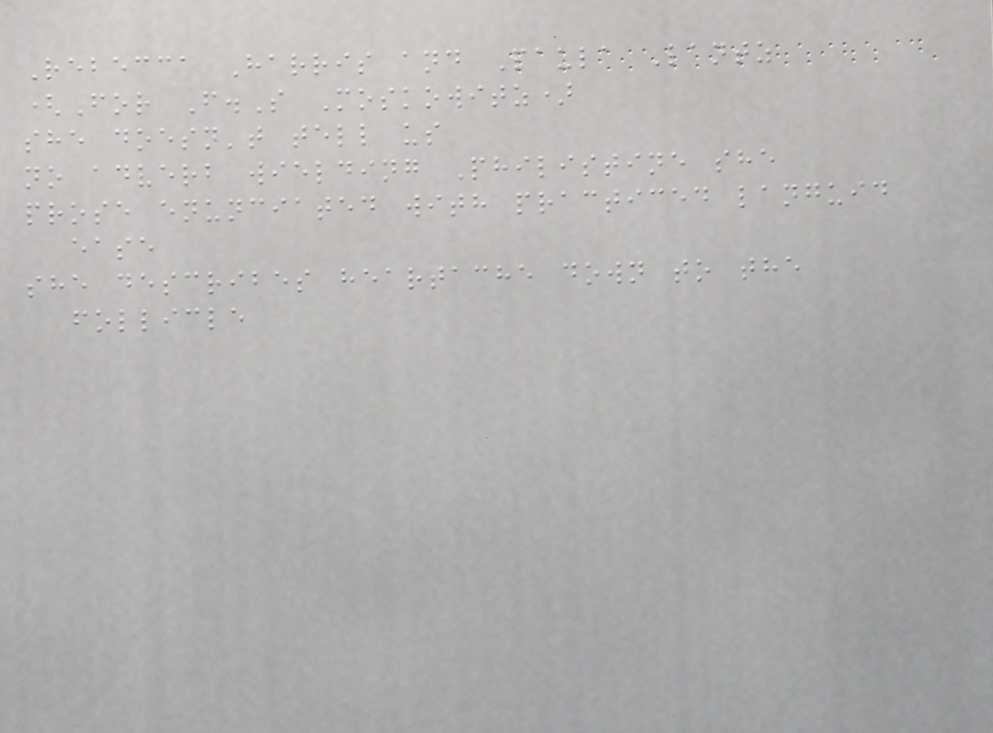Rebecca Harris and Paula Lantz
(For F.S Moskowitz)
she doesn't tell us
no adverb wielding Philistine she
prose enunciated with practiced languid
ease
she describes heartache down to the
follicle
